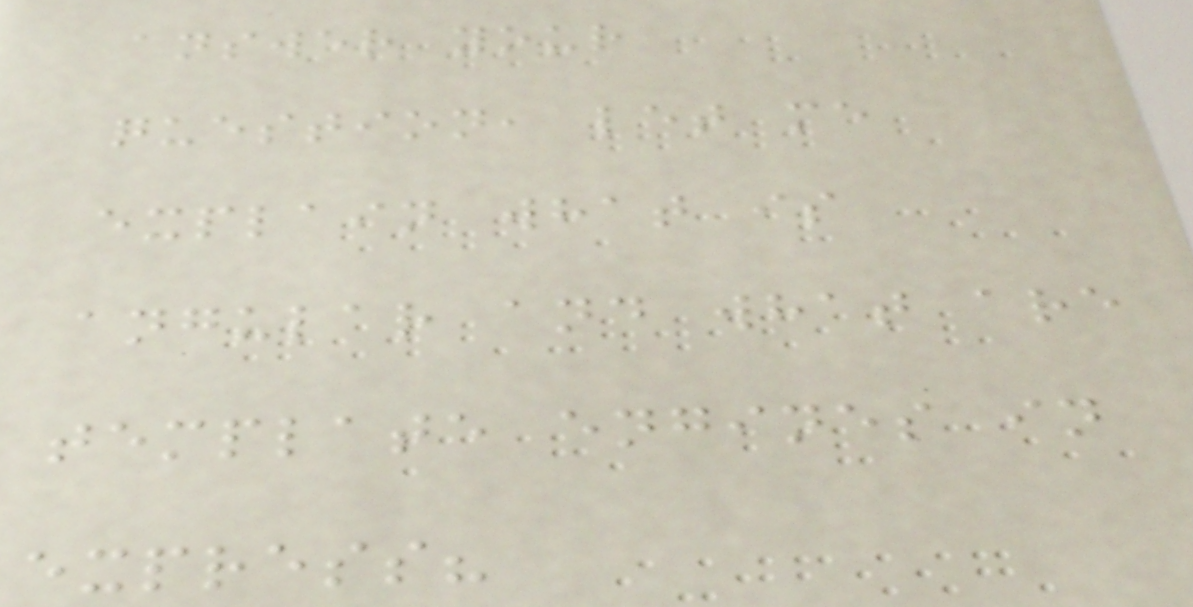answer your
question, let me
explain what is
angular and what are
template engines in
express?
